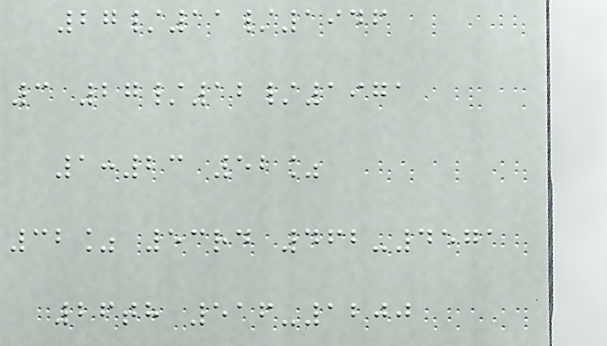27/11/1946
3 27/12/1971
1:23 52%
32% 53rd 462-4571
26th 516-1200
